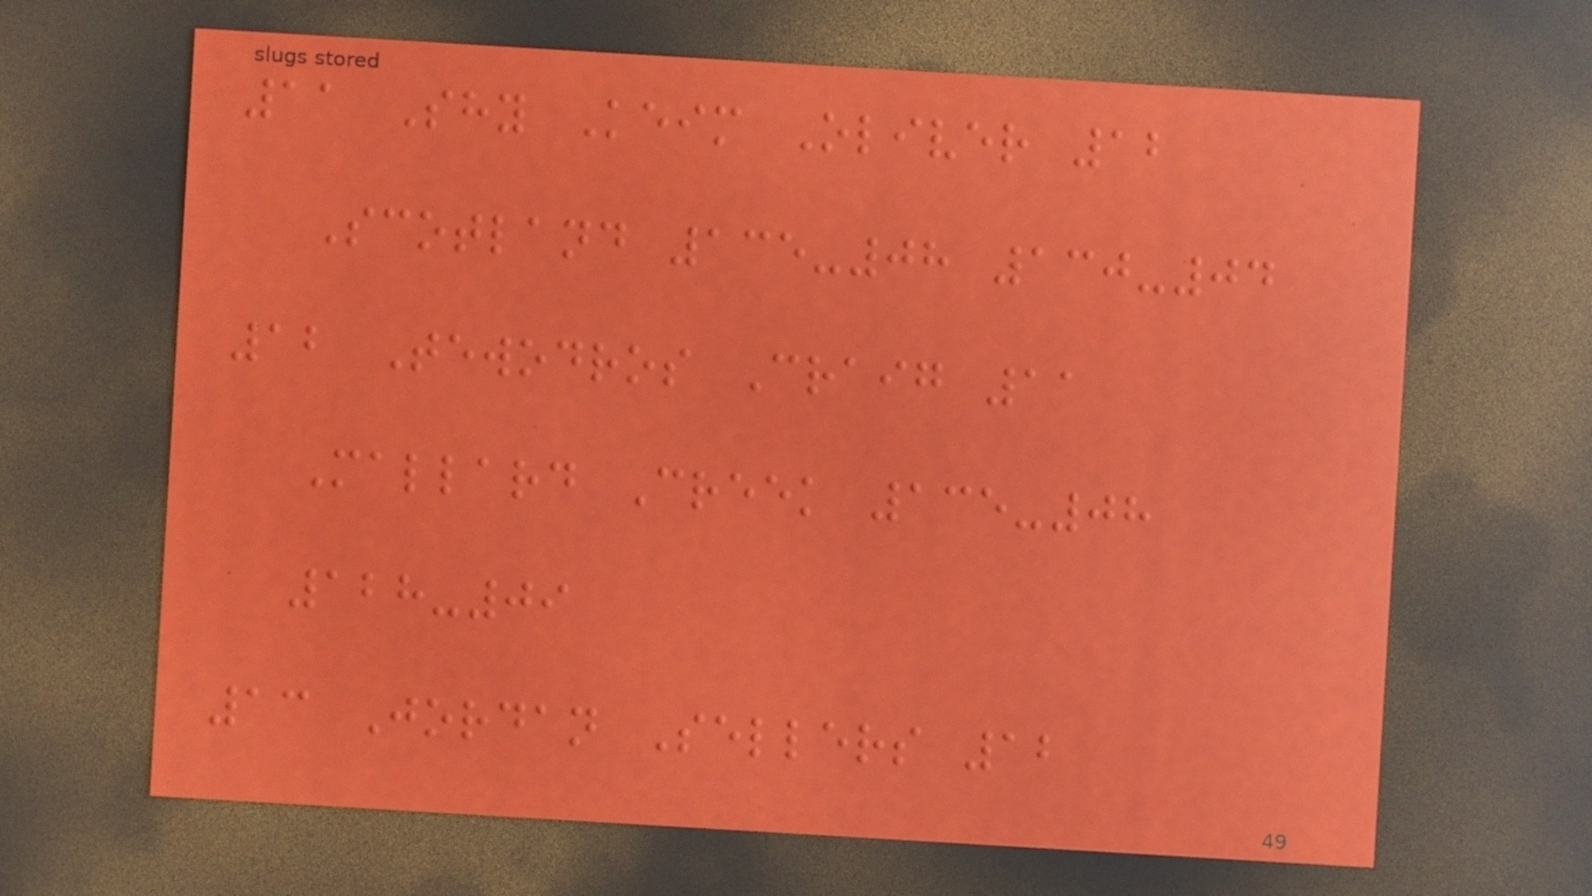11 Shy Keim Oliver 12
Scotland 135-08 130-04
12 Tewodros Craig 11
Mallard Creek 135-08
128-09
13 Jordan Sellers 12
